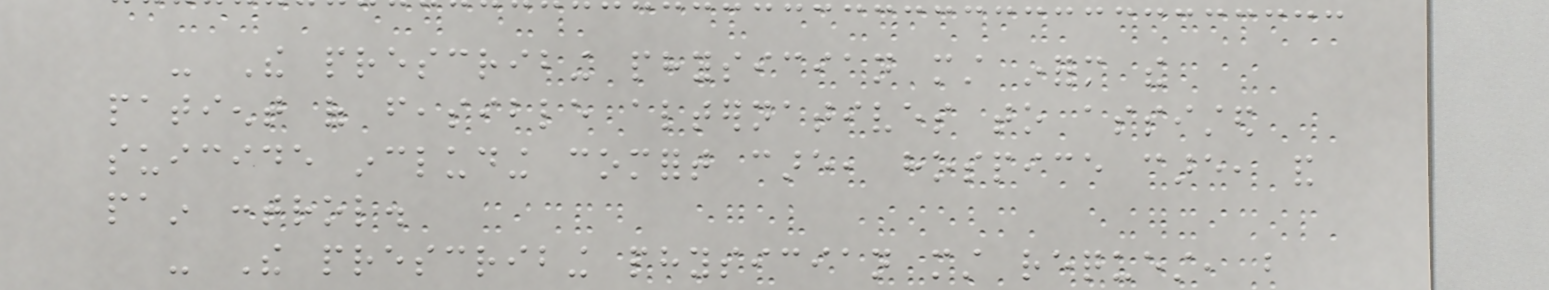- The prescribing physician must inform the
patient of feasible alternatives to assisted
suicide including comfort care, hospice care, and
pain control.
- The prescribing physician must request, but
